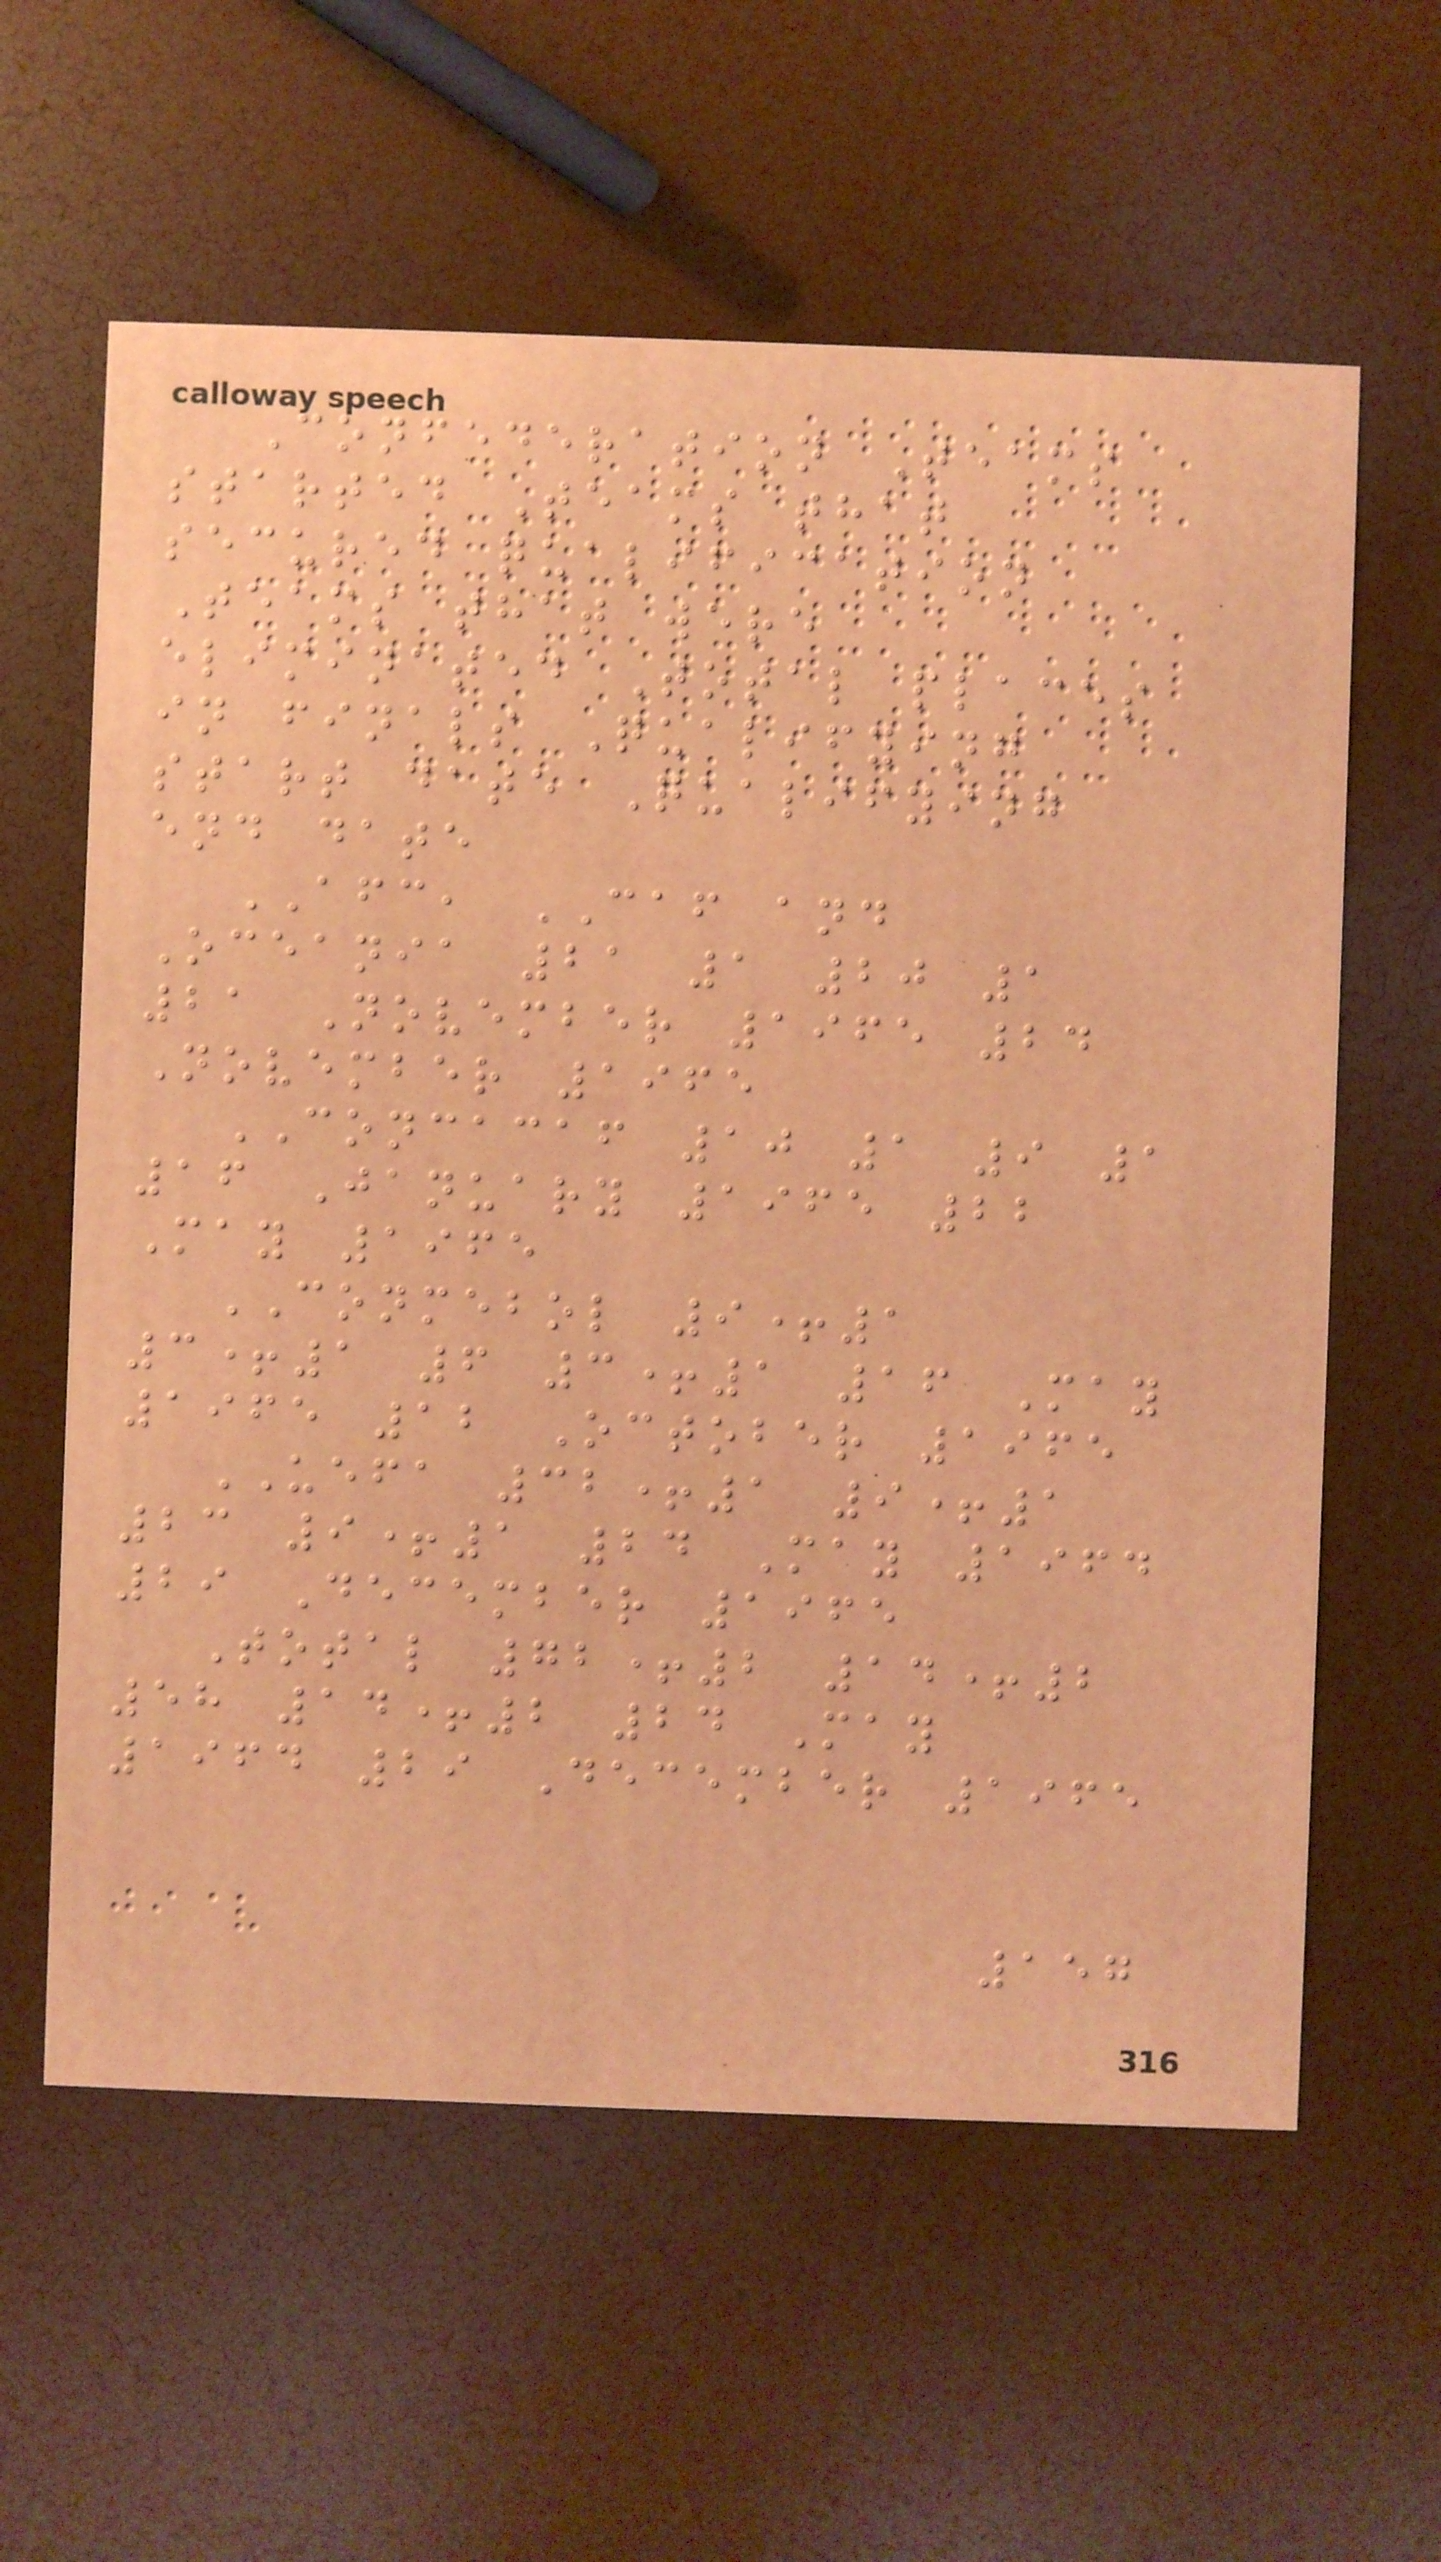Confederation Teams
started Teams that
secured qualification
Teams that were
eliminated Total places
in finals Qualifying
start date Qualifying
end date
AFC, CAF and
Oceania 21 1 20 1
21 November 1965 24
November 1965
CONCACAF 10 1 9 1
16 January 1965 22
May 1965
CONMEBOL 9+1
3+1 6 3+1 16 May
1965 12 October 1965
UEFA 32+1 9+1
23 9+1 24 May 1964
29 December 1965
Total 72+2 14+2
58 14+2 24 May
1964 29 December 1965
157
